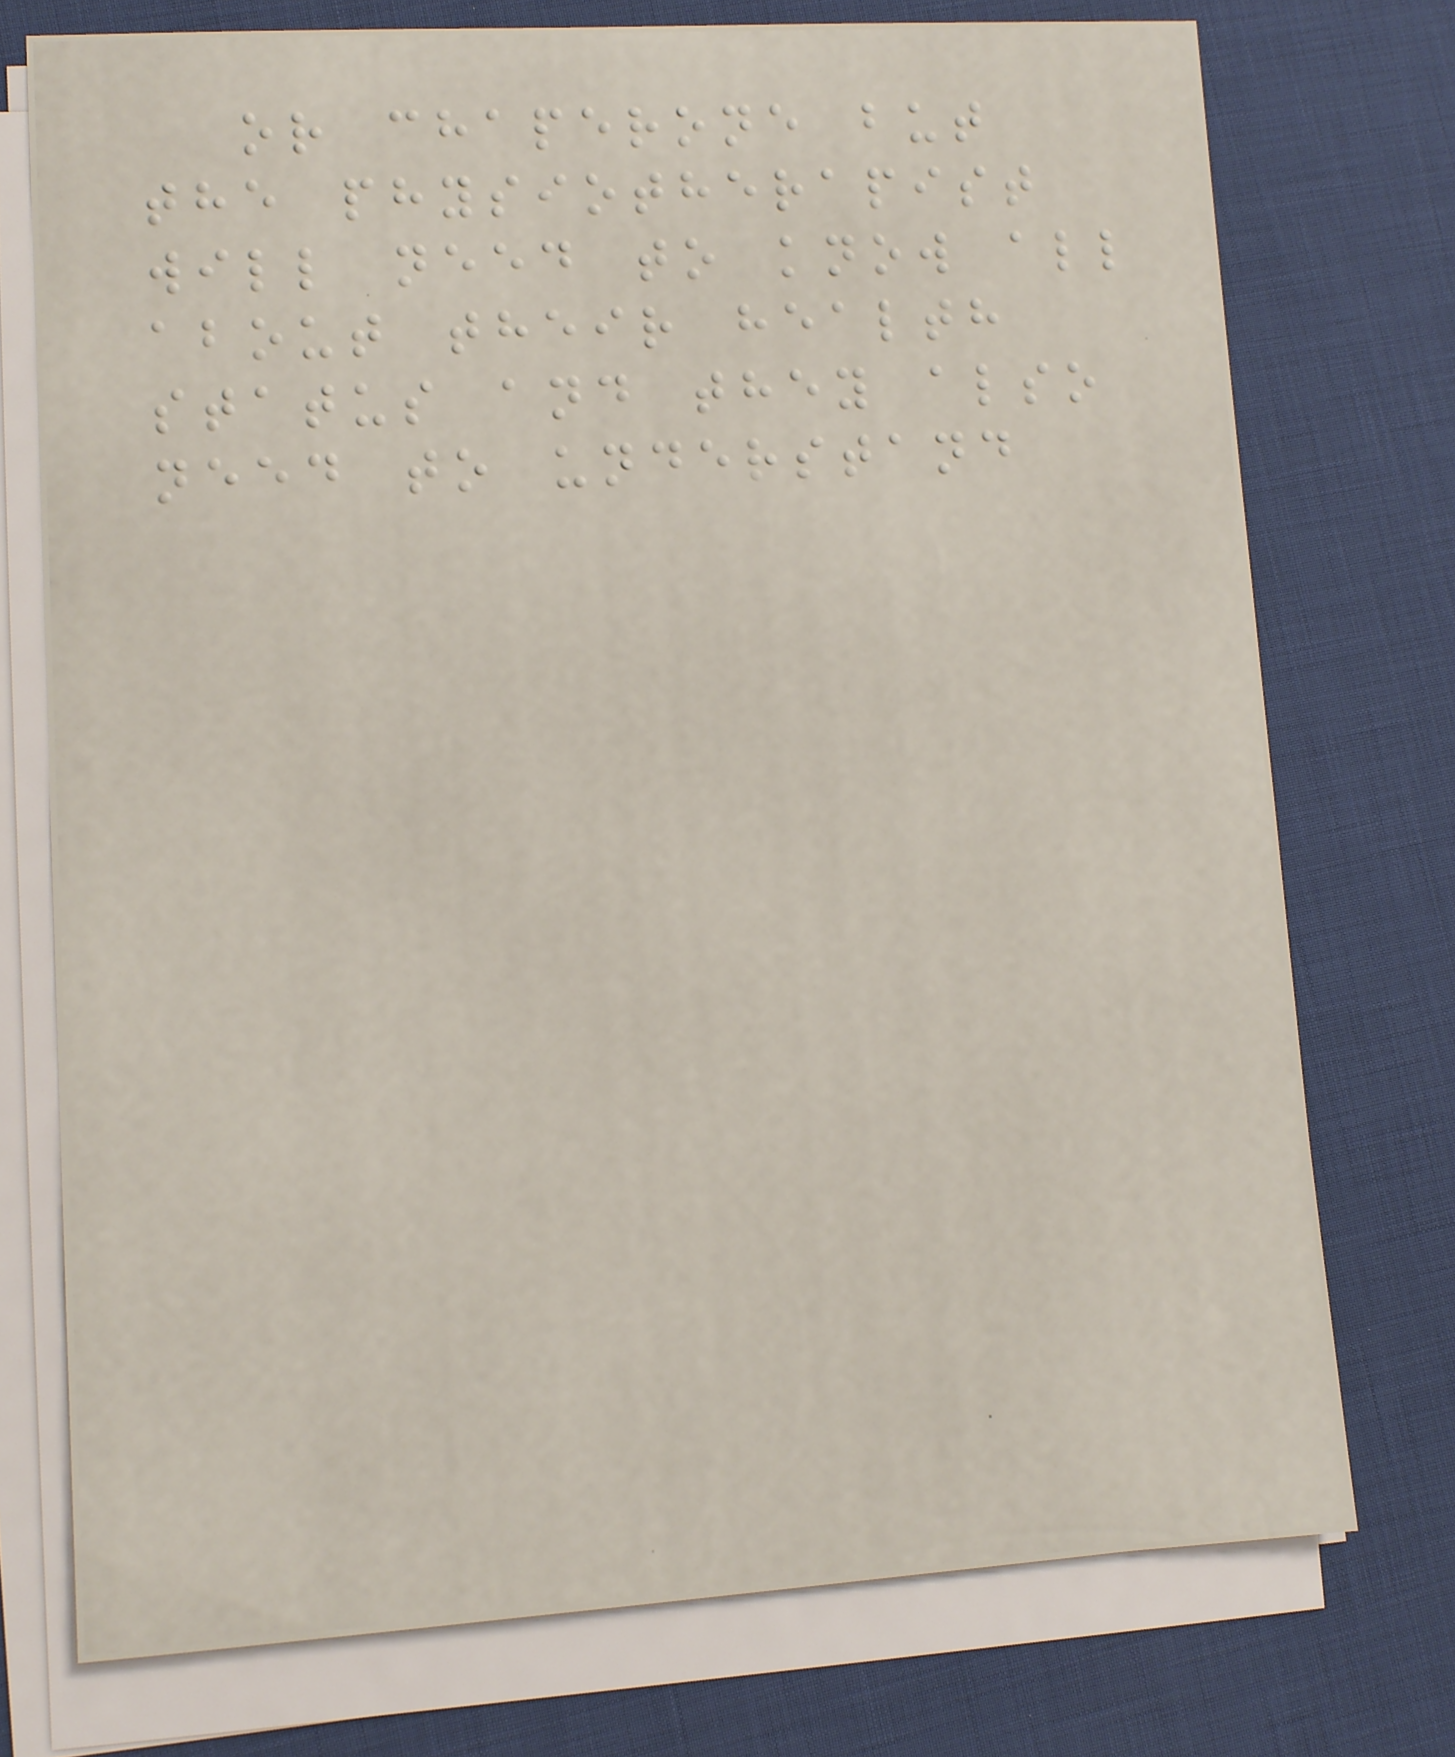or chaperone but
the physiotherapist
will need to know all
about their health
status and they also
need to understand
